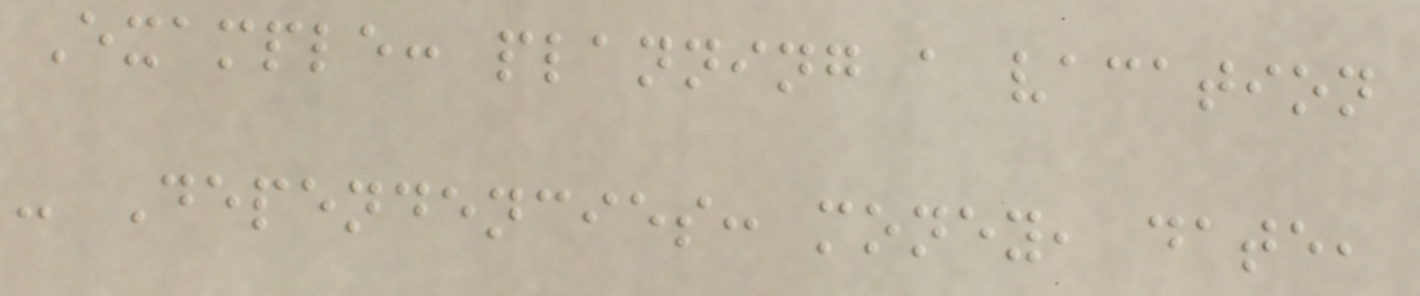Example: planning a vacation
- Dependencies: money, date,
